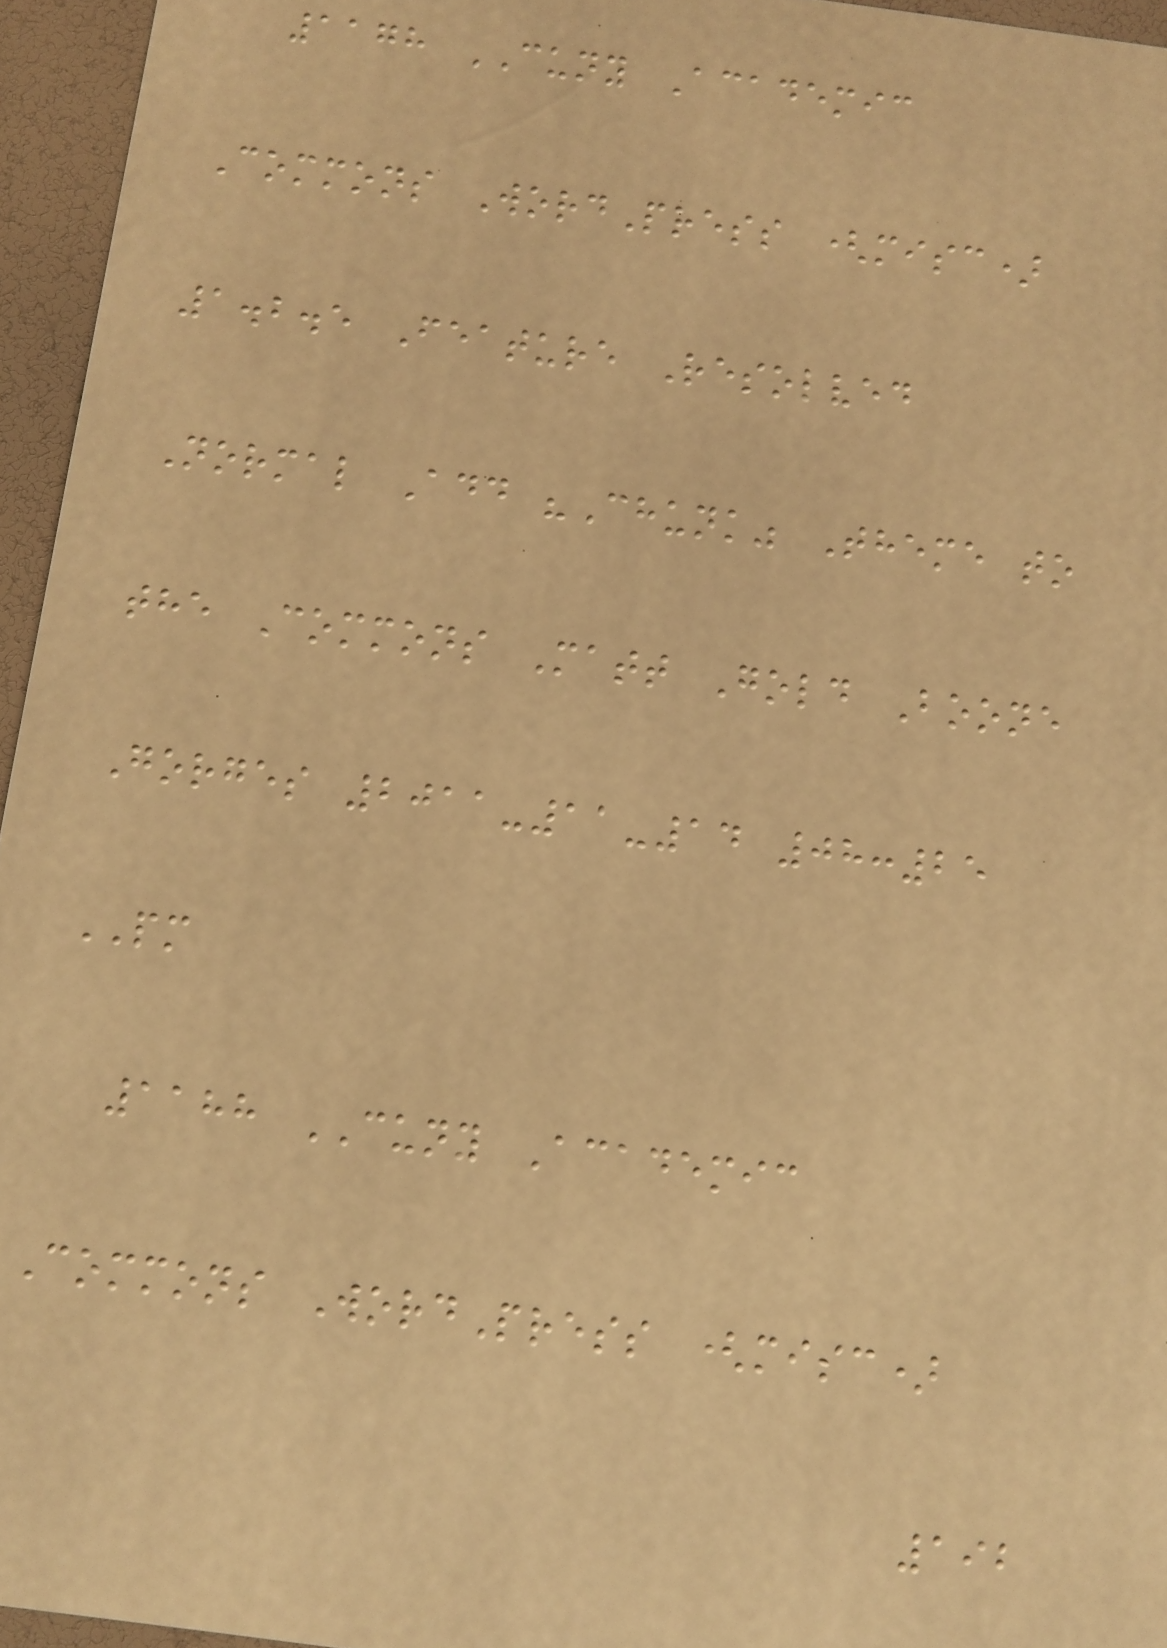1178 CUNY Academic
Commons WordPress (misc)
1.2.5 Feature Resolved
Normal Add "Chunk" Theme to
the Commons Matt Gold Boone
Gorges 2011-11-14 08:25
PM
1188 CUNY Academic
Commons WordPress (misc)
192
